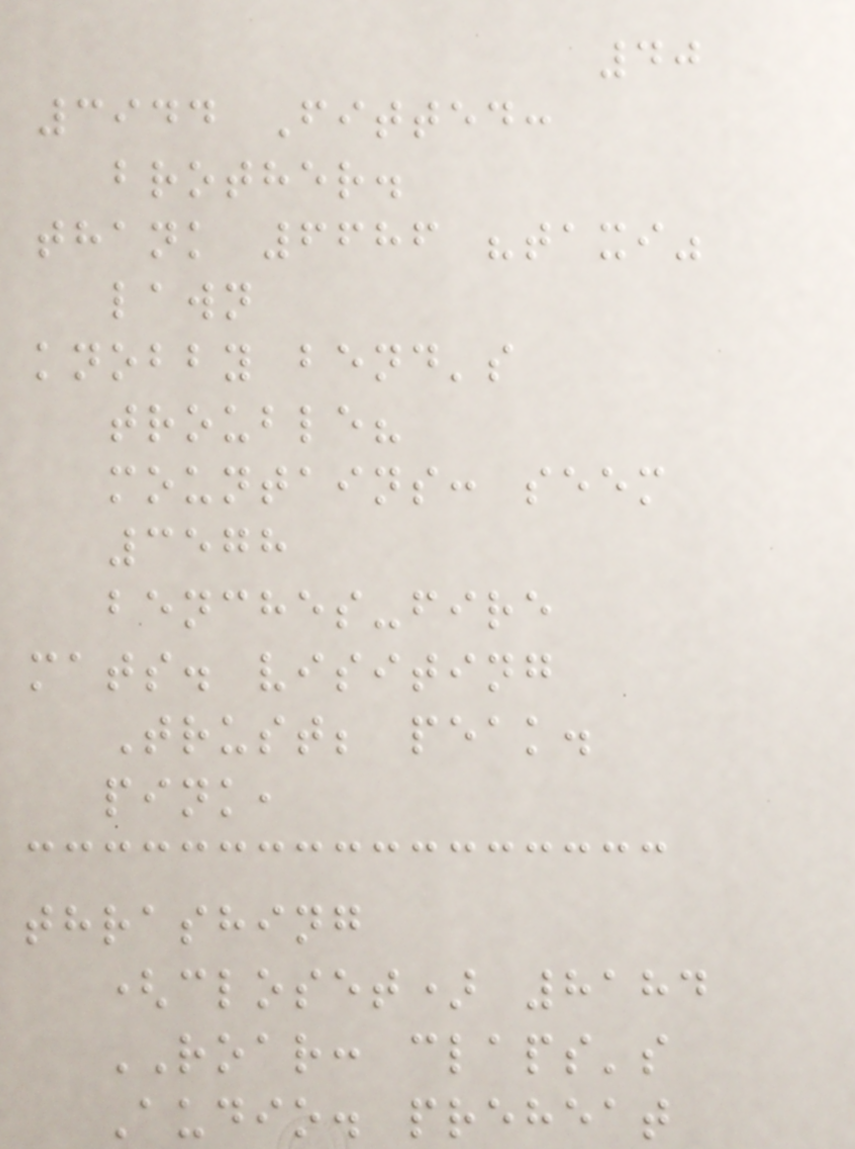40
3944 Fitted:
brother.
thank 6686 "taxi"
lawn
knobby bend's
trouble?
mountains: seem
3578
benches-fire
mats. visiting
Trust; peak.
pink,
thrashing
(closet) 8184
ROAR: claps's
Audio. preheat
